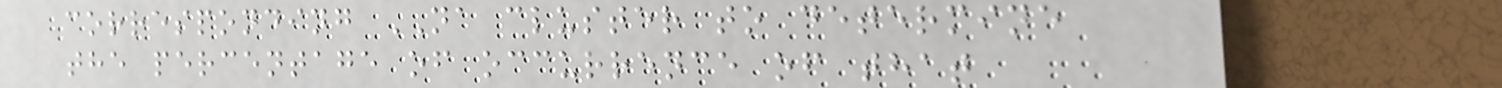corresponding NA cluster to determine
the percentage of occurrence of that
